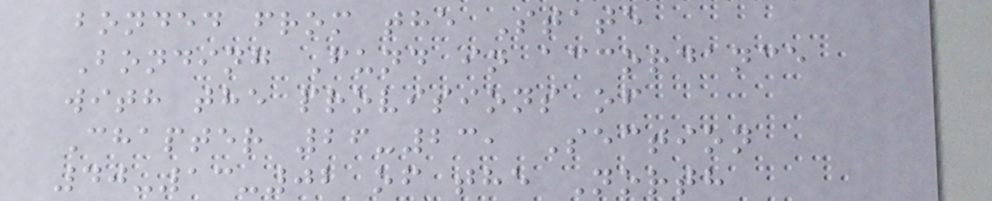bonded from the State
Bonding Fund in accordance
with the provisions of
Chapter 26-23, Section
40-13-02 of the North
